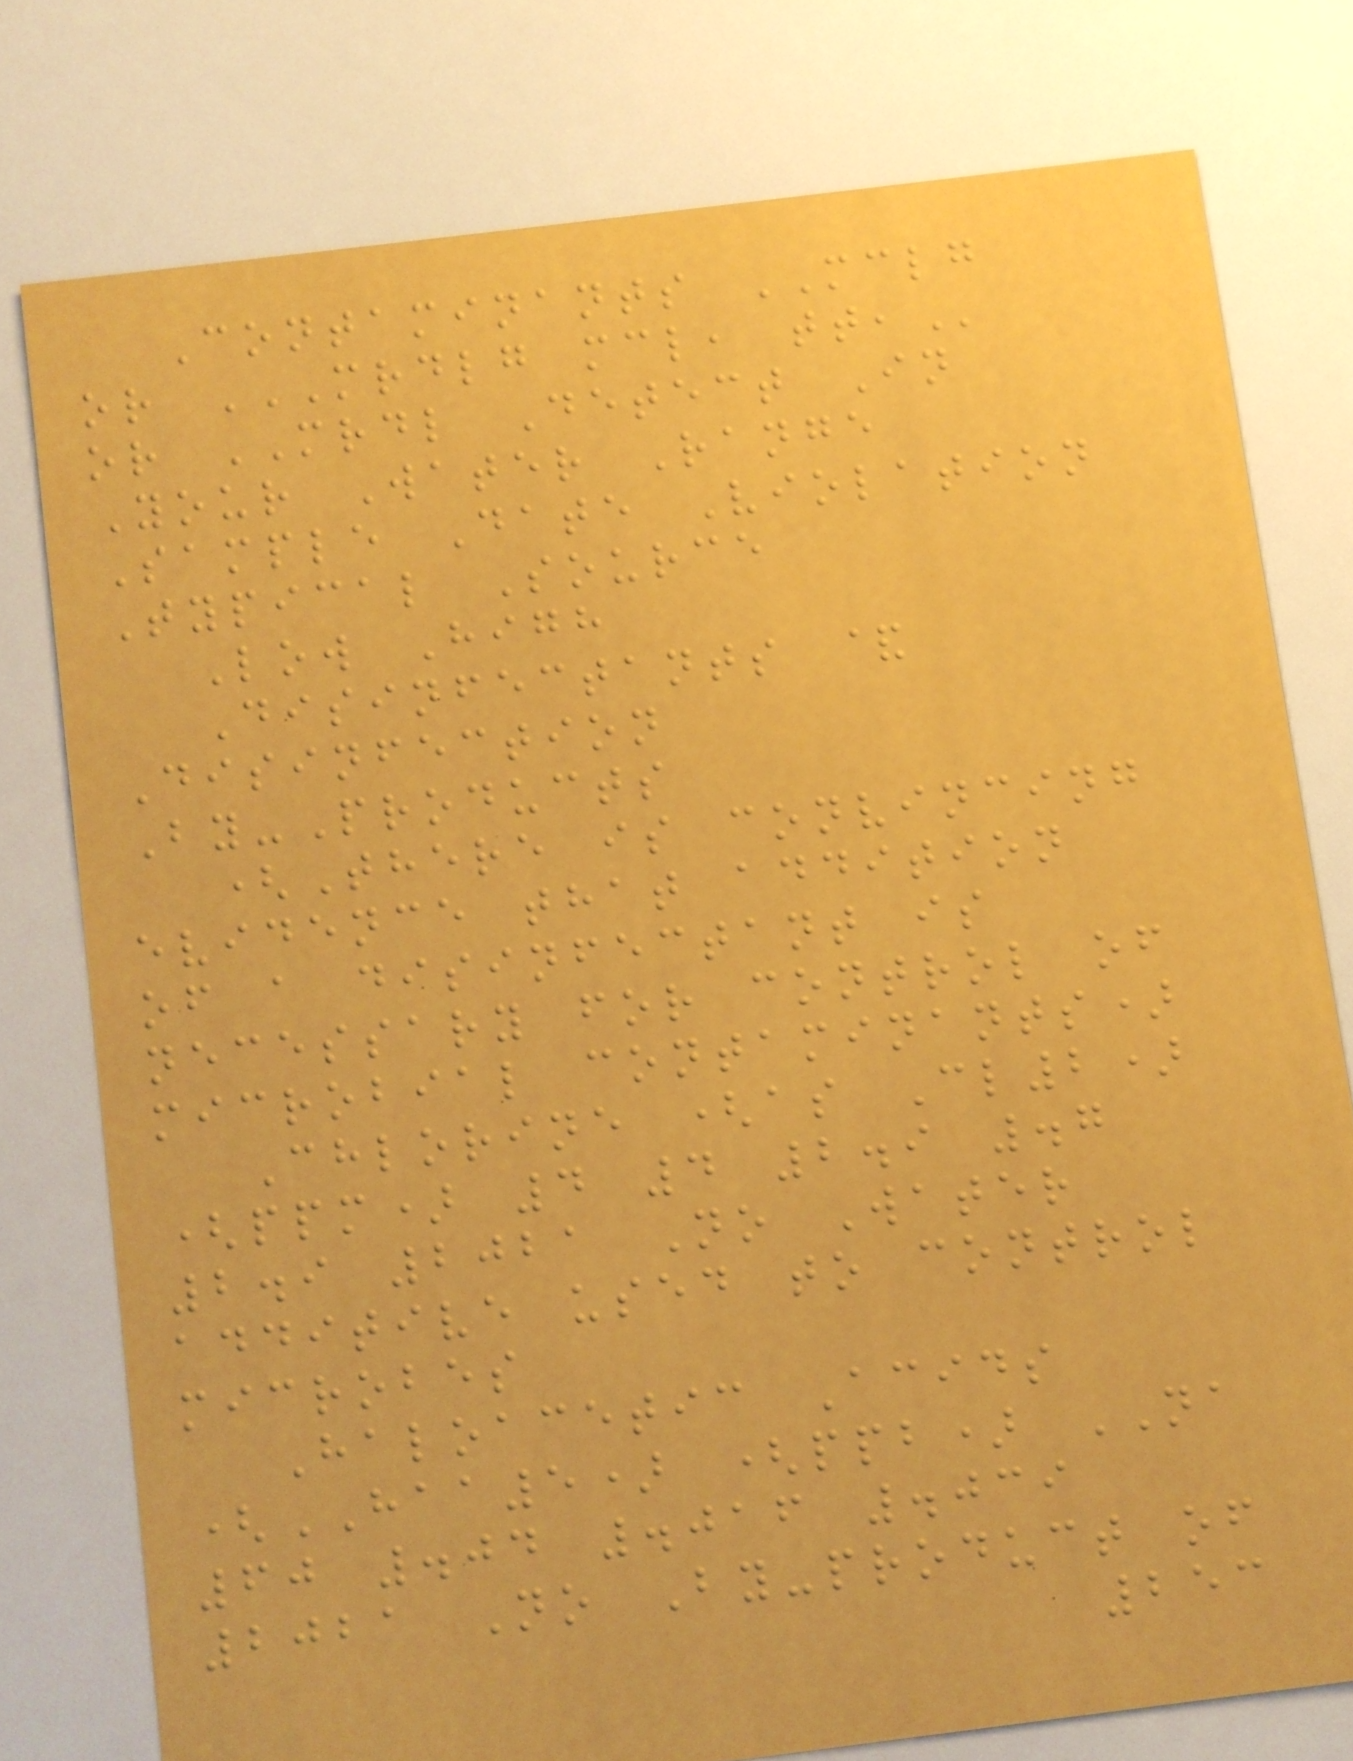Contaminants MCLG
or MRDLG MCL, TT,
or MRDL Detect In
Your Water Range
Sample Date Violation
Typical Source
Low High
Disinfectants &
Disinfection
By-Products
(There is convincing
evidence that addition
of a disinfectant is
necessary for control of
microbial contaminants)
Chlorine (as Cl2)
(ppm) 4 4 2.9 .7
2.9 2021 No Water
additive used to control
microbes
Haloacetic Acids
(HAA5) (ppb) NA
60 .04 .016 .039
2021 No By-product of
253
